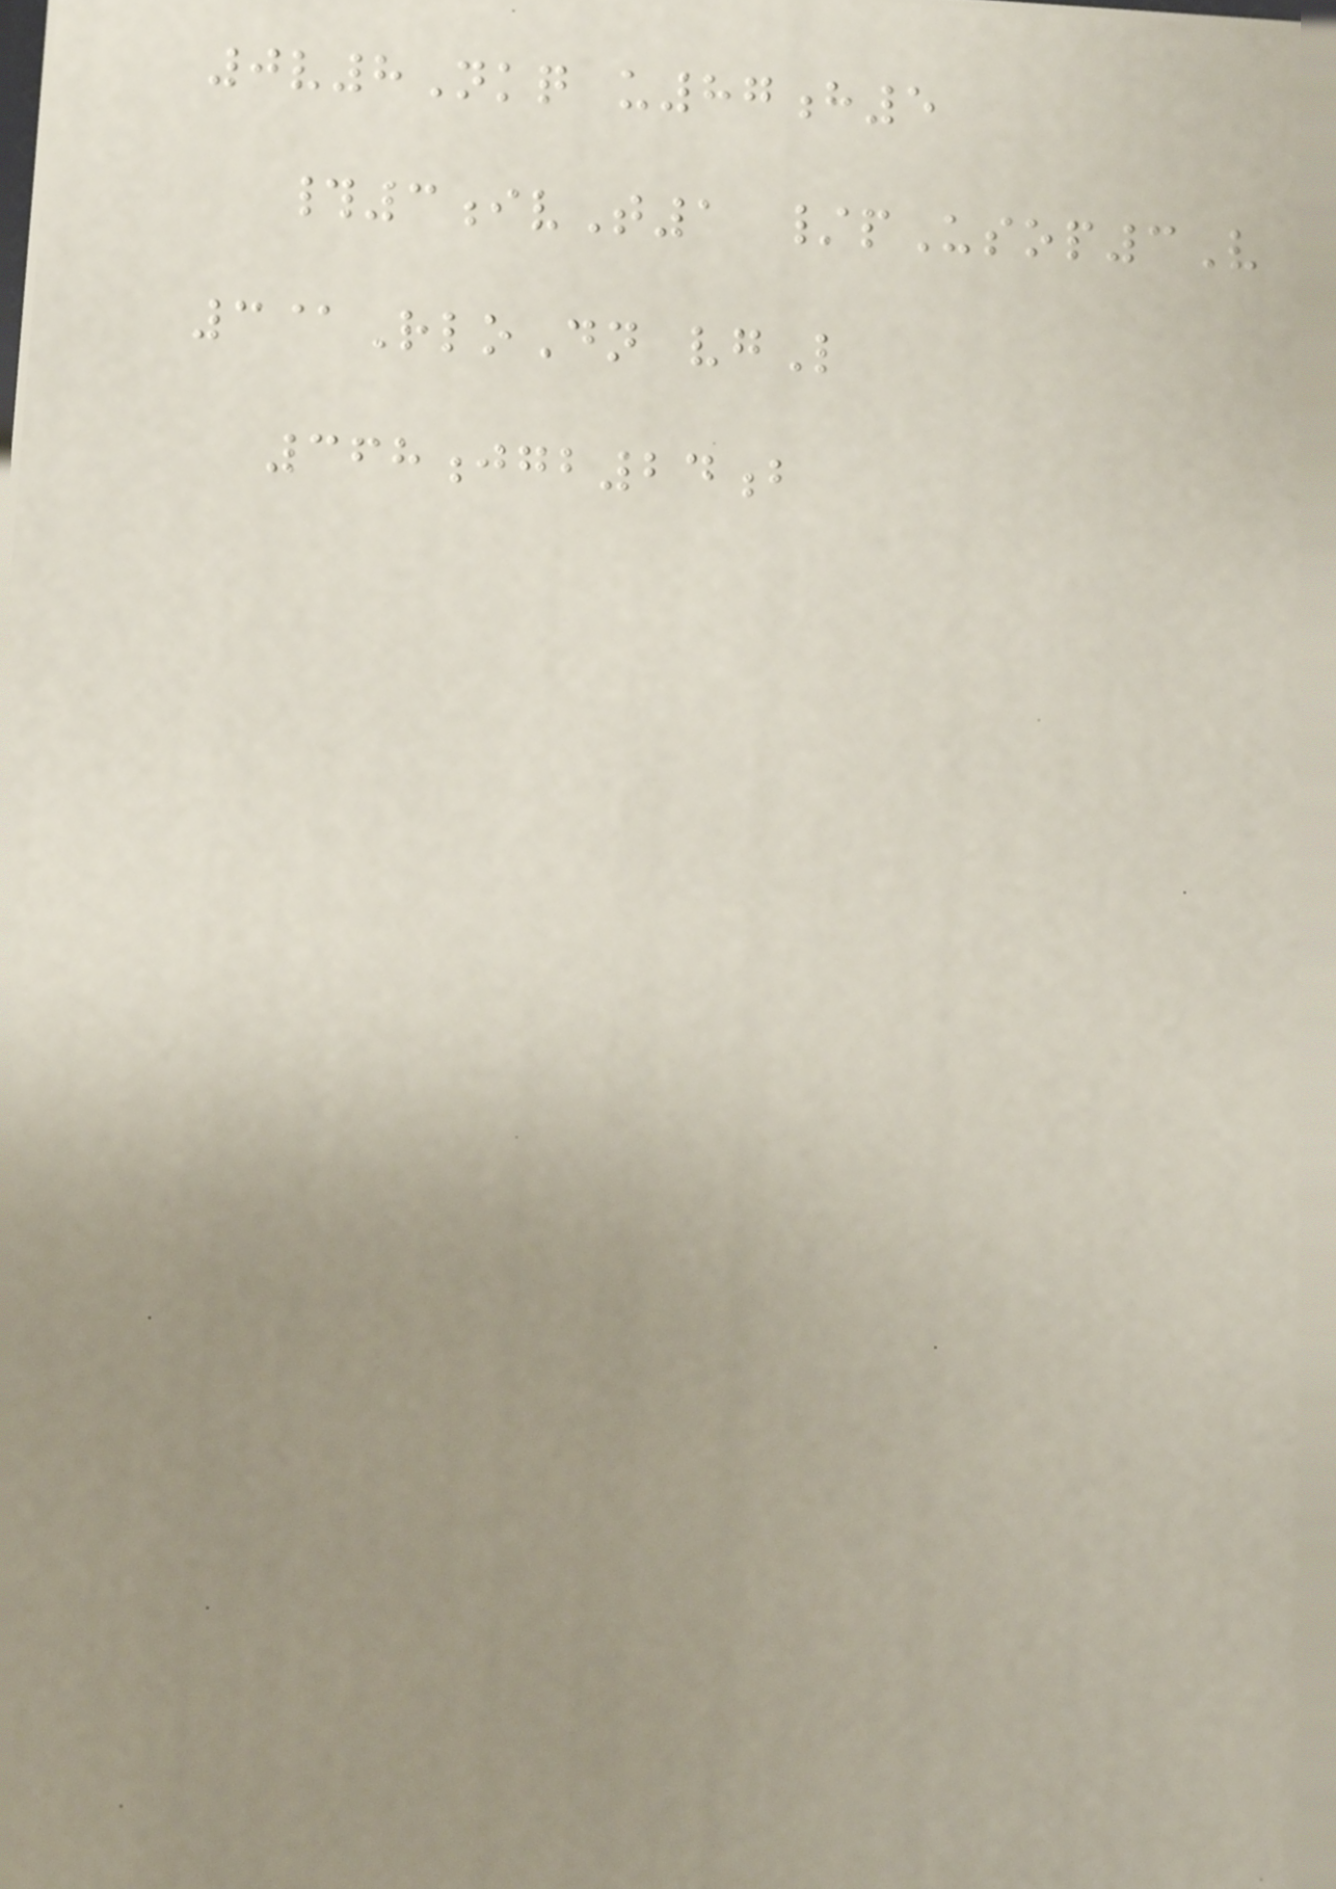0v8Nkq u87h5
#3ivT1 /pUsop3V
3@RloDn vgL
368jgb24b
